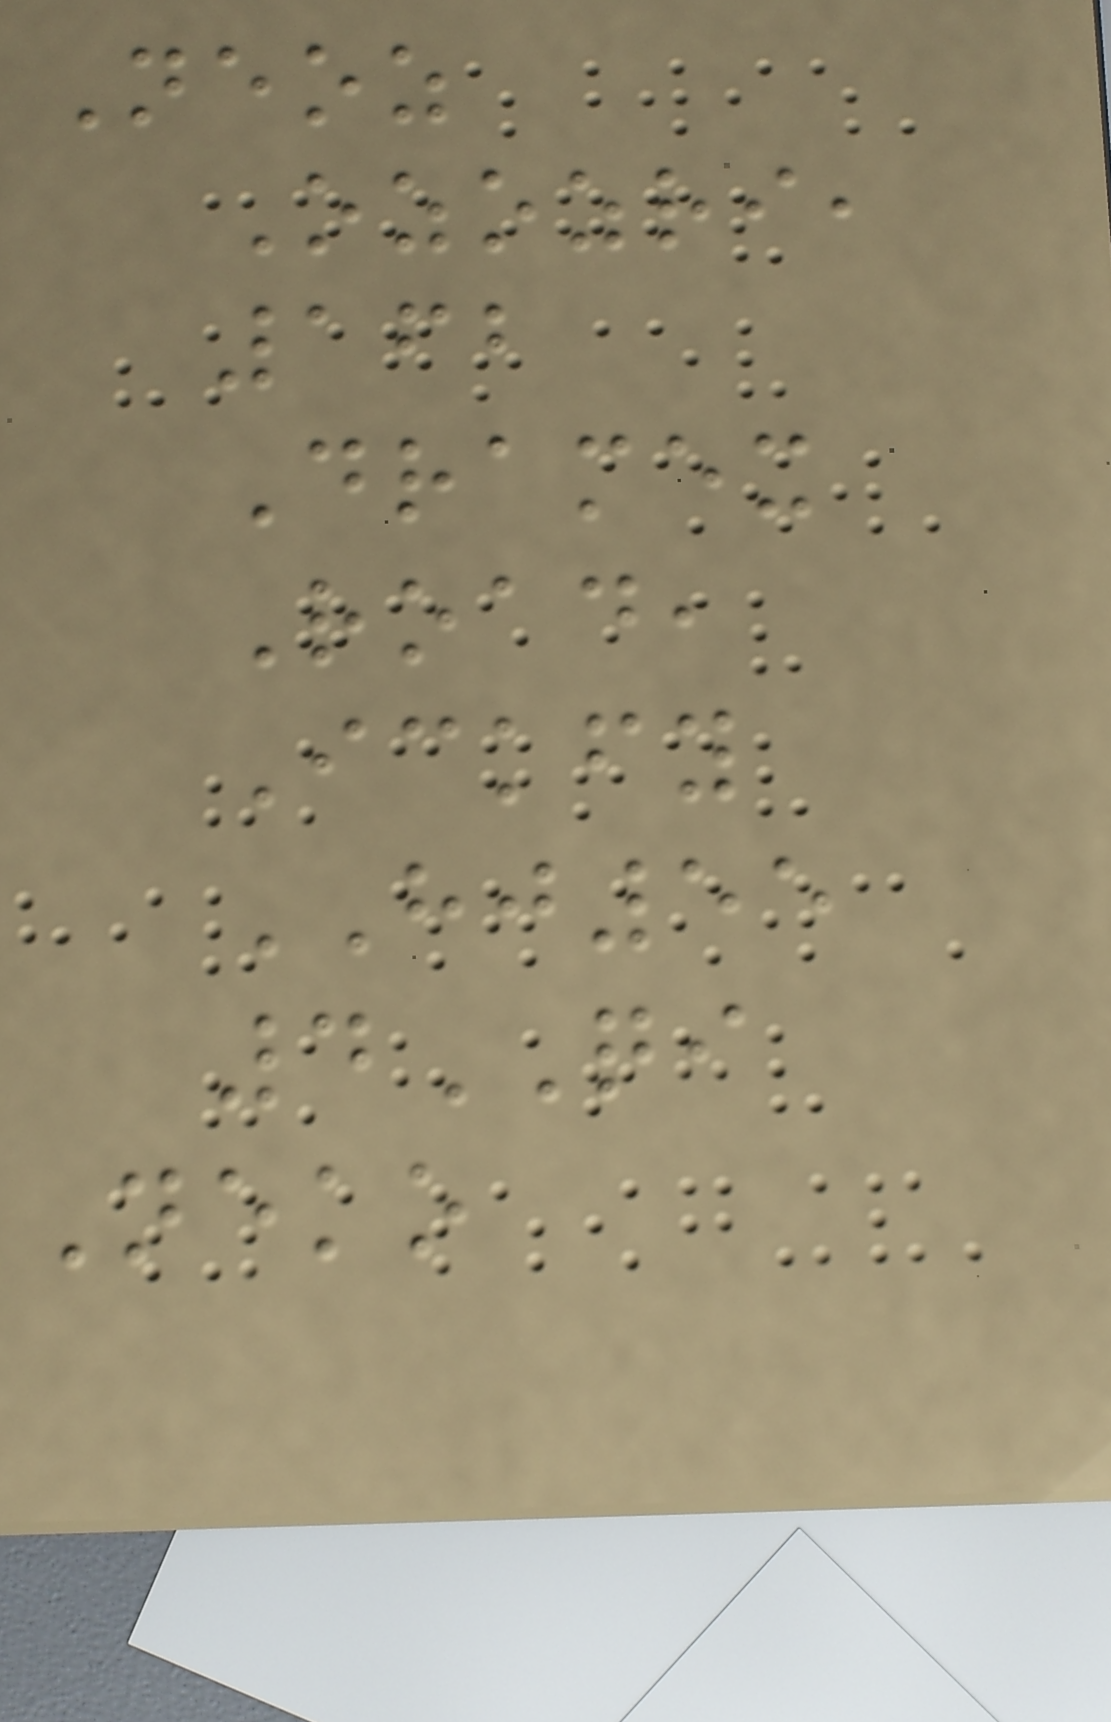Neoz
Ozozri,
162
Dramex
Road,
Ickfy
HJ55
4QI
Neko
